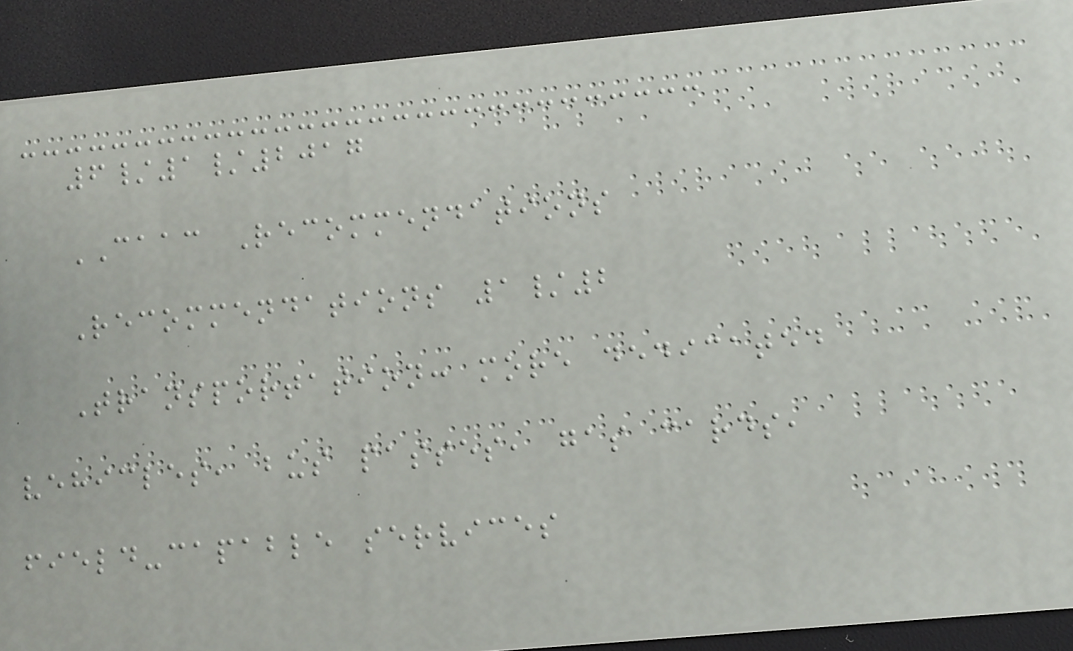6/1/2017
CAAC Recommendations
Recommendations 1/2
Transportation: more dedicated
vehicles, bus passes, gas cards,
field-capable services
